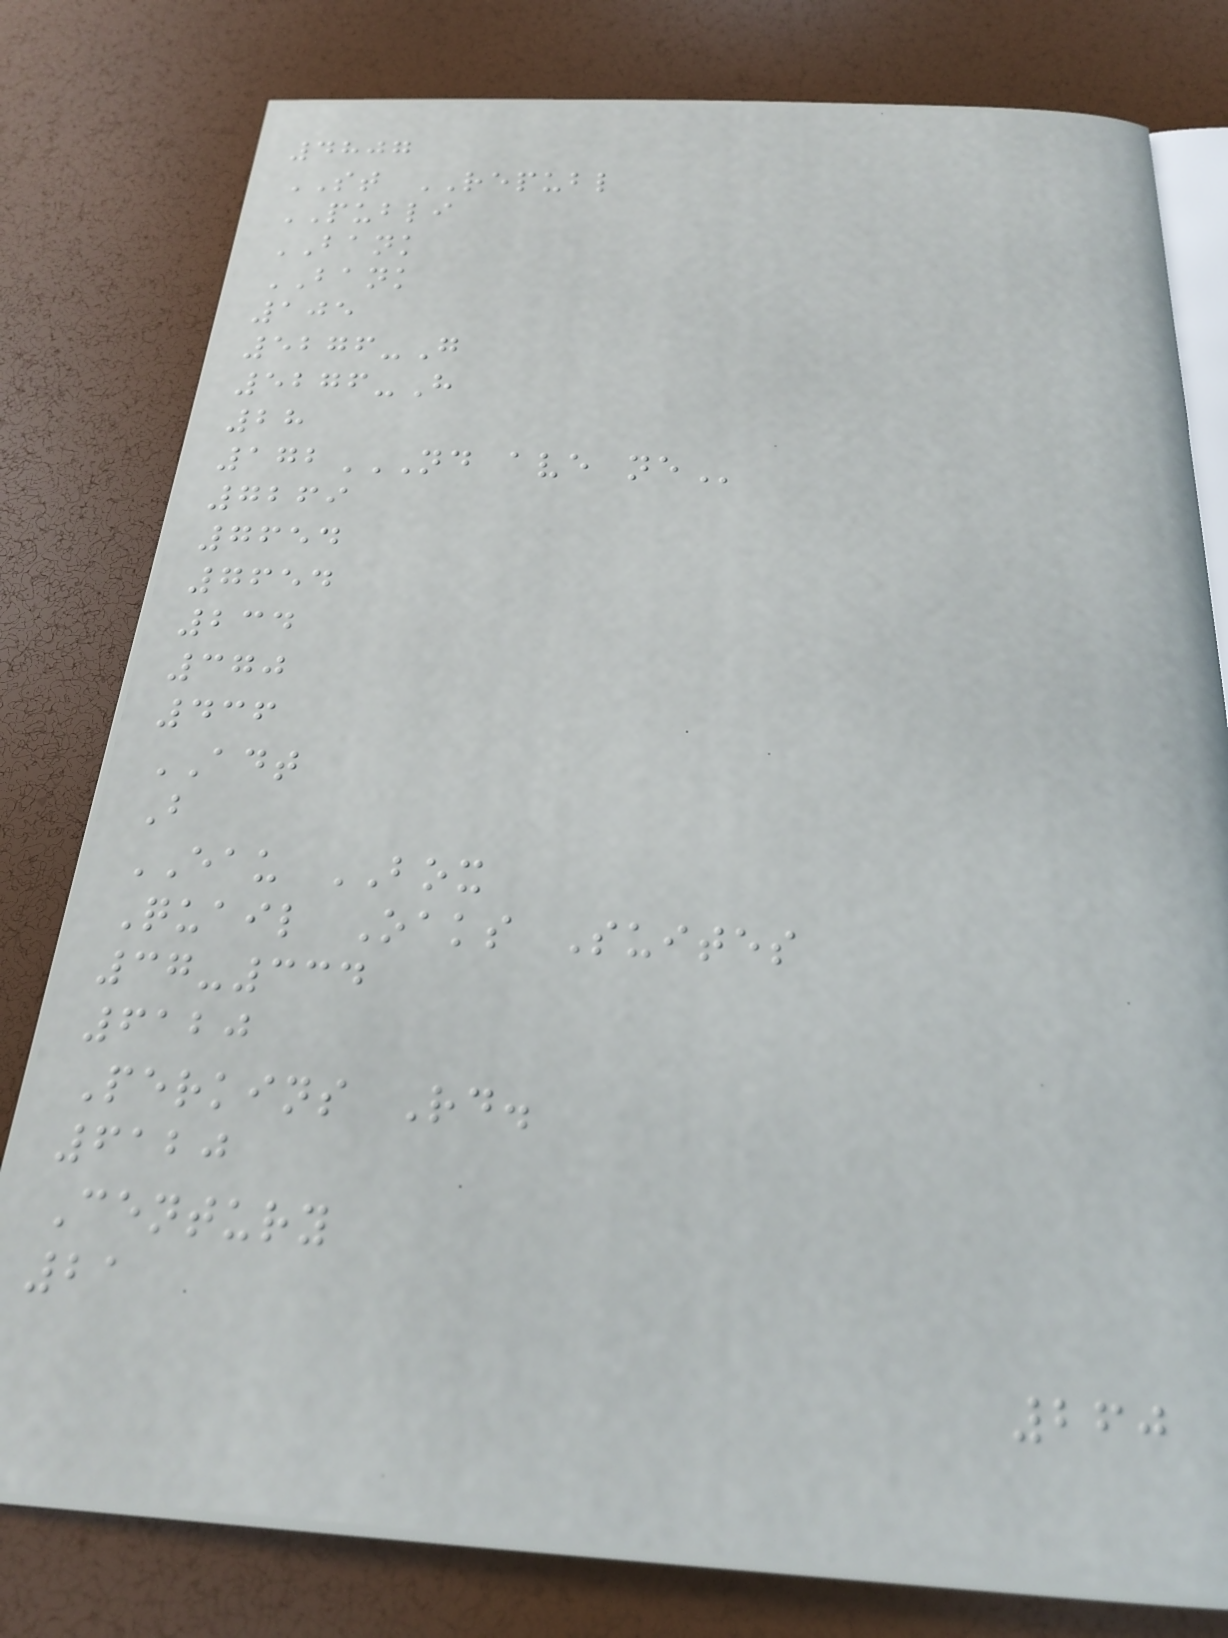4807
ST REPUBL
PUBLI
BANK
BANK
105
5276-G
5276-H
28
172ND AVE NE
7269
7654
7654
234
370
436
ADT
B
EAU BOX
Quail Oaks Suites
37-334
6120
Perkins Rd.
6120
Century
21
260
